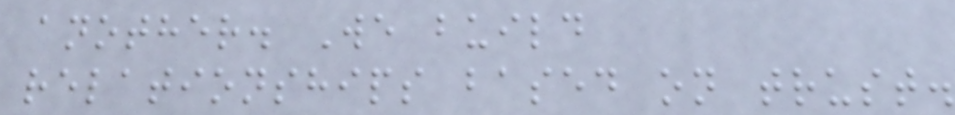another. We build
relationships based on trust.
